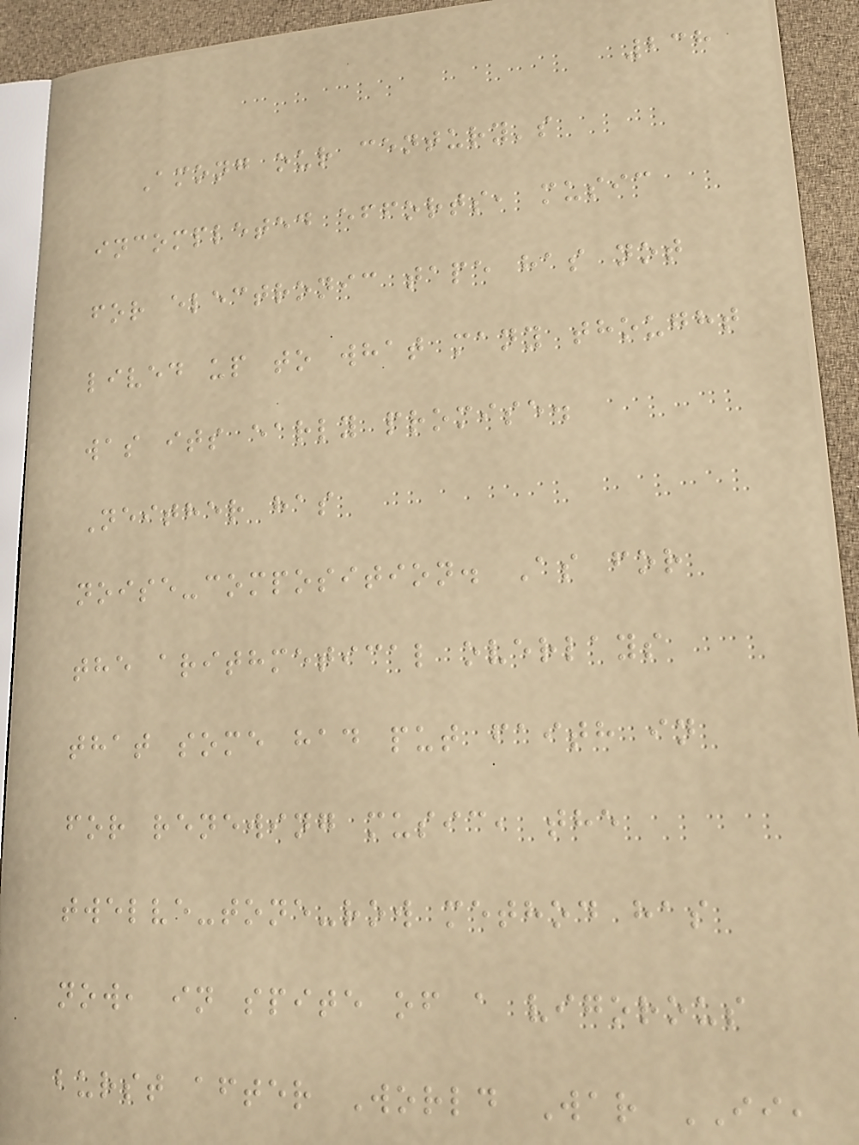238
Among our century's
incompleted efforts, music
for electronic tape has not
lived up to what many thought
was its early promise.
Neither has
noise-composition. As for
the arithmetical overlays
that some had put faith in
for renewing music, the
twelve-tone-row method has
now, in spite of a vigorous
burst after World War II,
